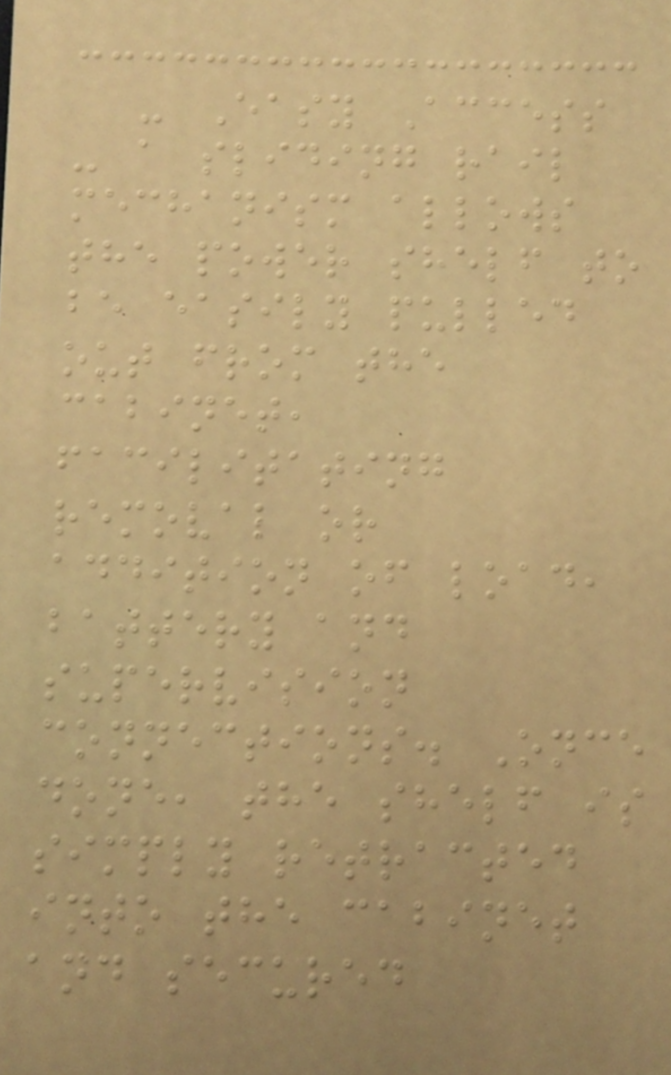- Easy Access
- a sliding rail
mechanism allows
the power shelf to
be easily pulled
out from the
cabinet,
facilitating
removal or
addition of load,
battery and
supervision
connections. Once
done, the shelf is
simply retracted
into the cabinet
and secured
